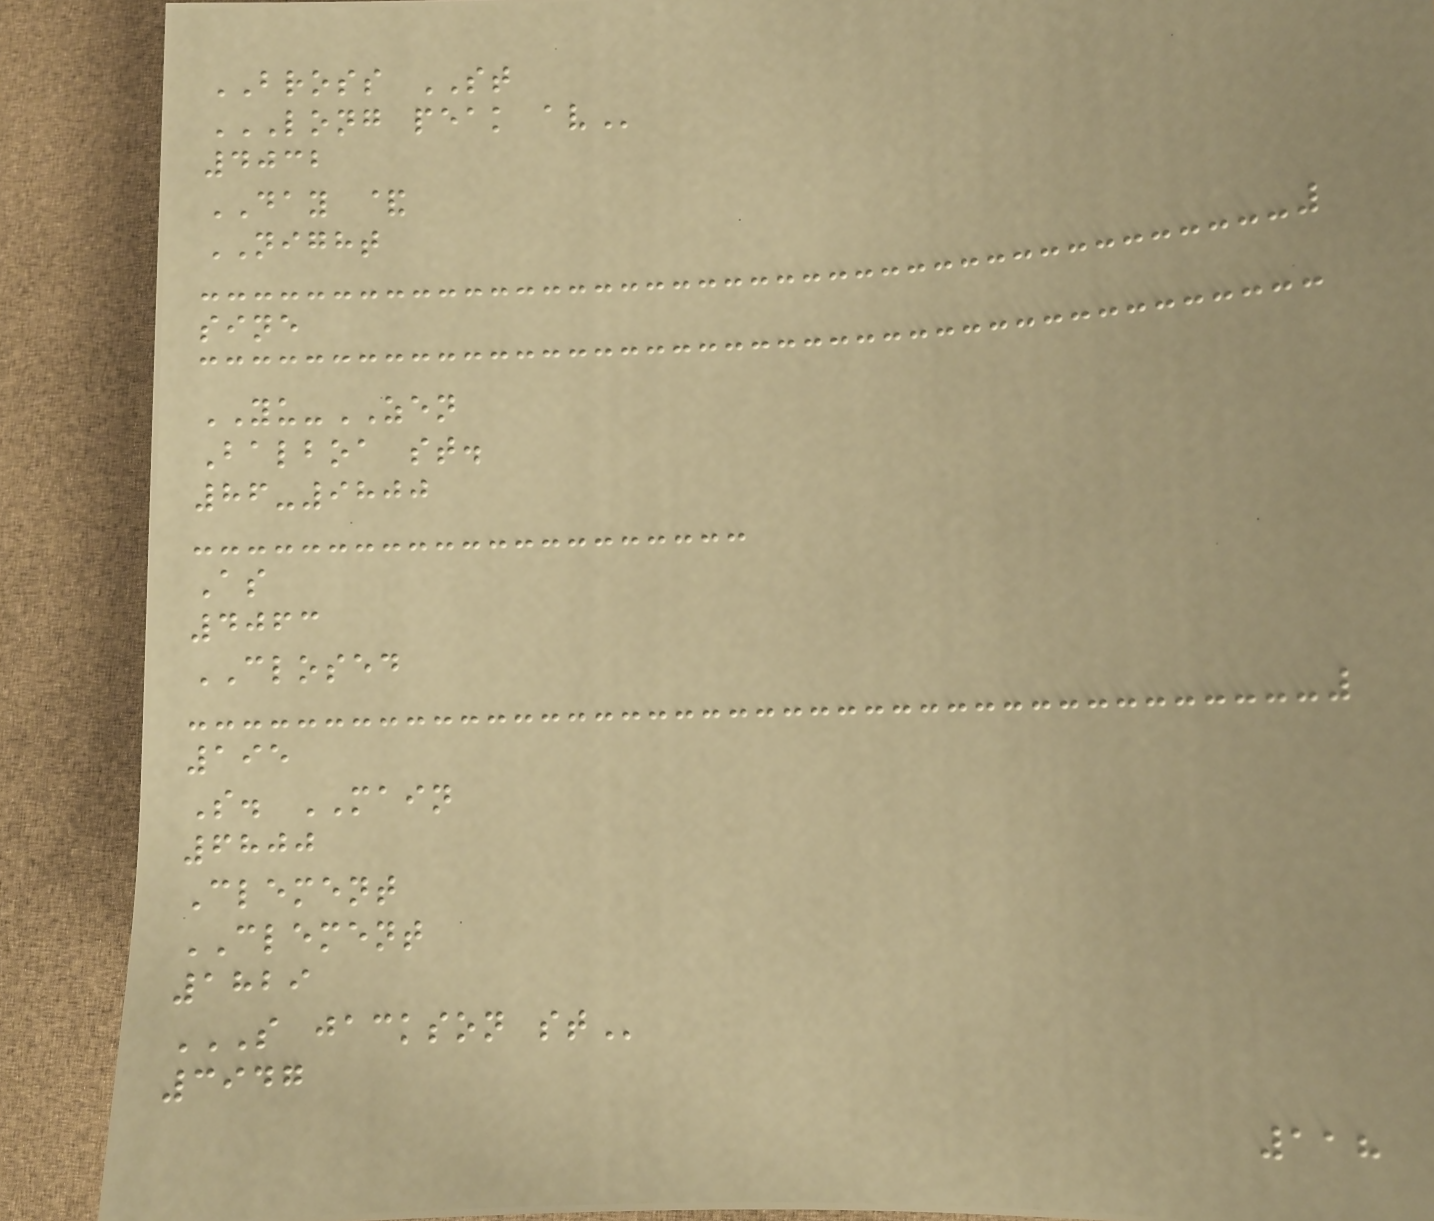BROSS ST
LONG PEAK AV
4032
DAY &
NIGHT
sine
YU-ZEN
Balboa st.
86-9800
As
4063
CLOSED
195
S. MAIN
6800
Clement
CLEMENT
1829
S JACKSON ST
3947
118
